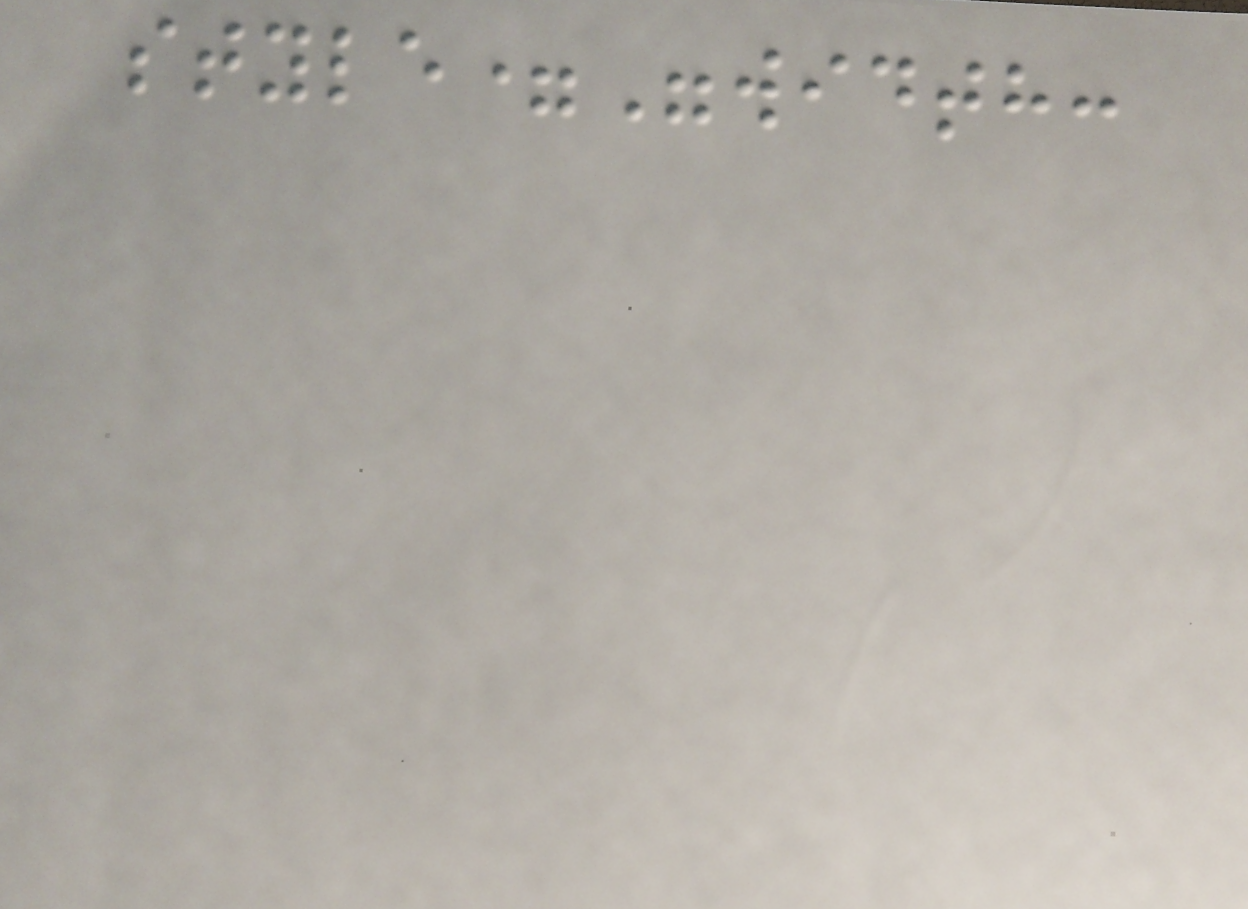style="width:
